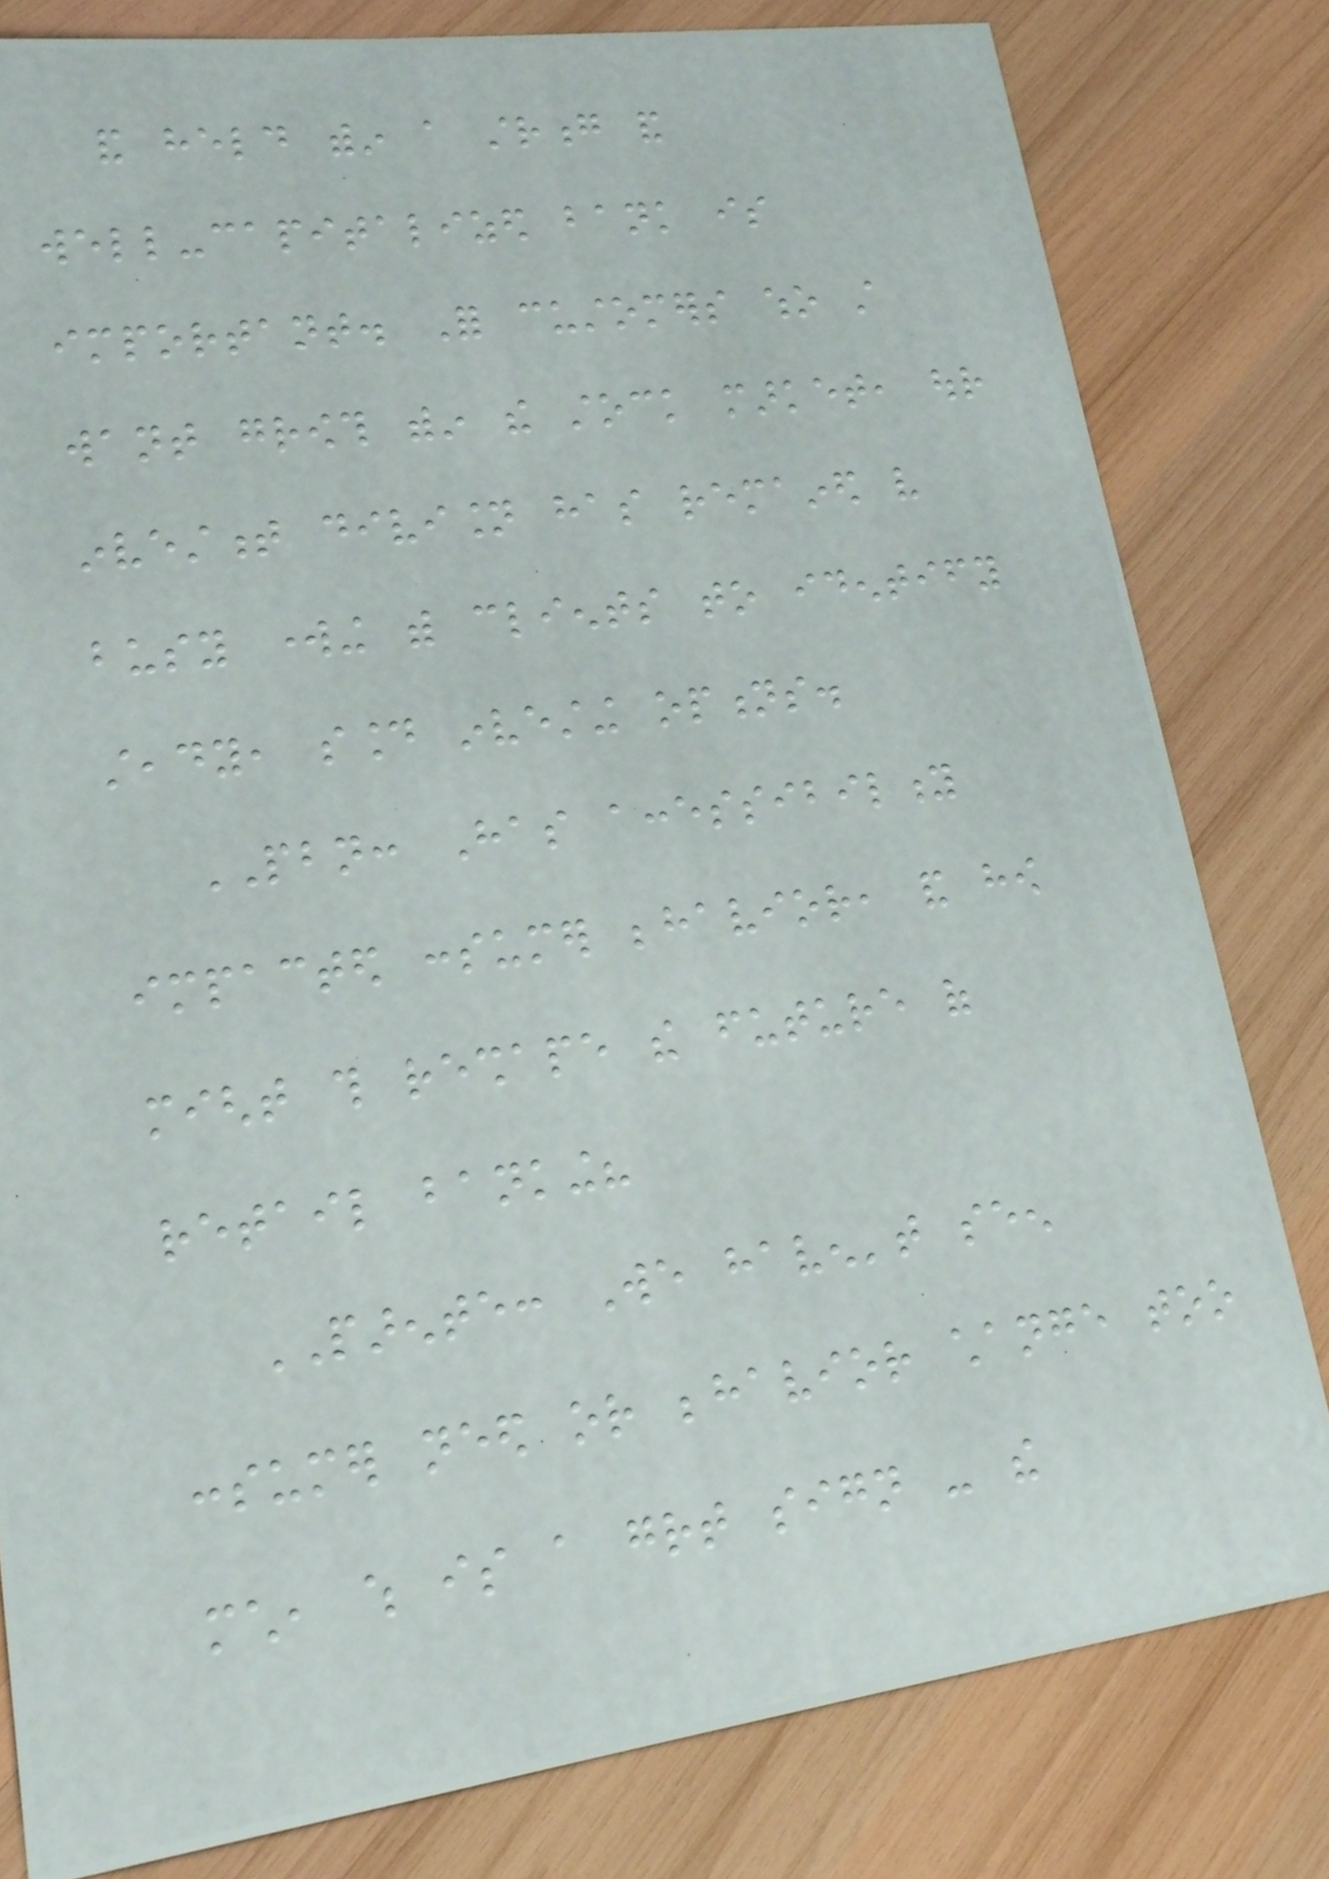and held within a strong and
well-capitalized bank is
important. For customers who still
want growth within the stock market, our
investment division has remained very
busy working with clients to identify
steady, sound investing options.
PBN: Has accessibility
impacted consumer behavior, and how
might this reshape the future of
retail banking?
PARENTE: We haven't seen
consumer need or behavior change too
much, which is a great sign - the
